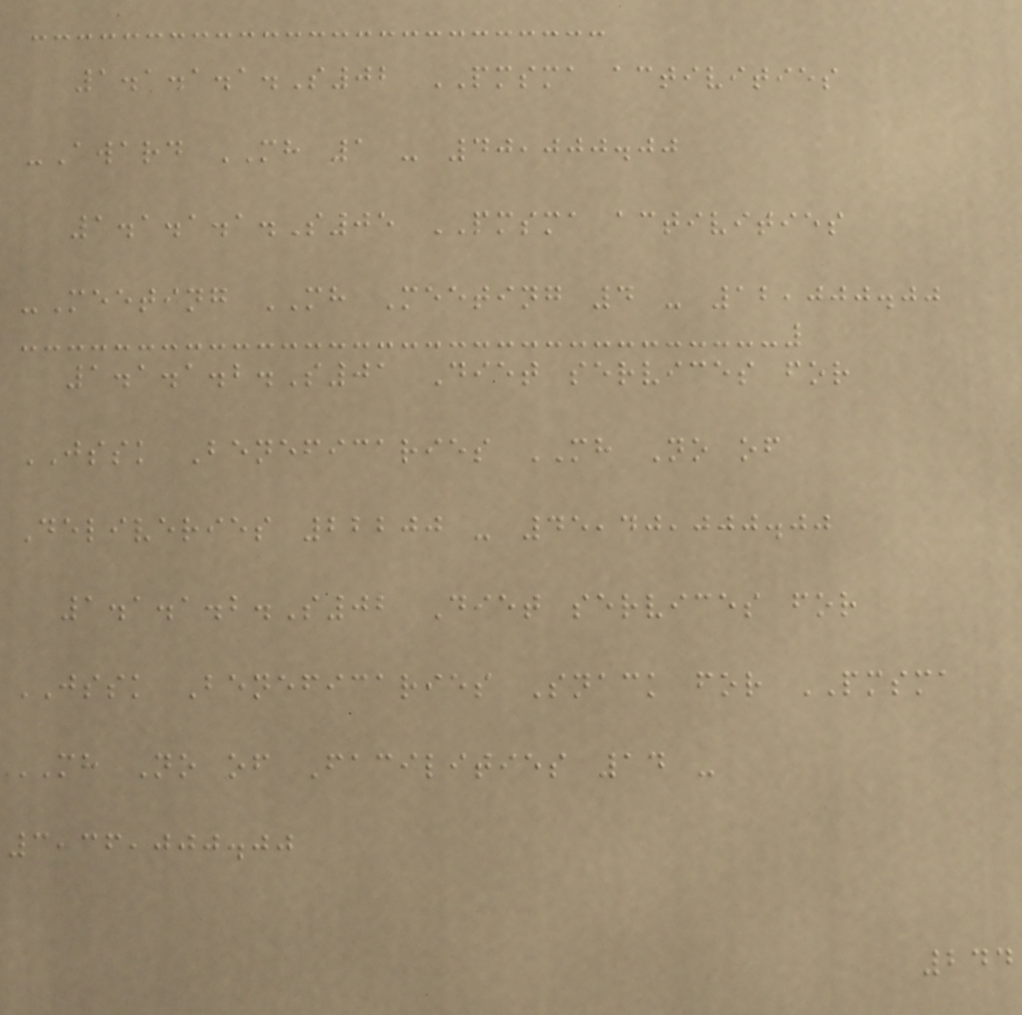1.1.1.1.S02 PMSMA activities
-Award MH 1 - 40,000.00
1.1.1.1.S05 PMSMA activities
-Meeting MH Meeting 4 - 12,000.00
1.1.1.2.S01 Diet services for
JSSK Beneficaries MH No of
Deliveries 22200 - 45,40,000.00
1.1.1.2.S02 Diet services for
JSSK Beneficaries Snack for PMSMA
MH No of Facilities 14 -
3,36,000.00
244
